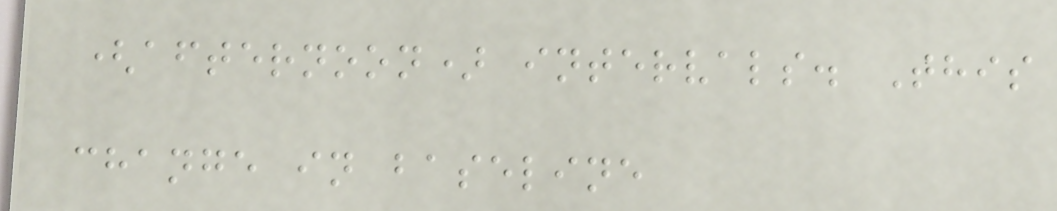(afternoon) intervals. This
change in baseline
